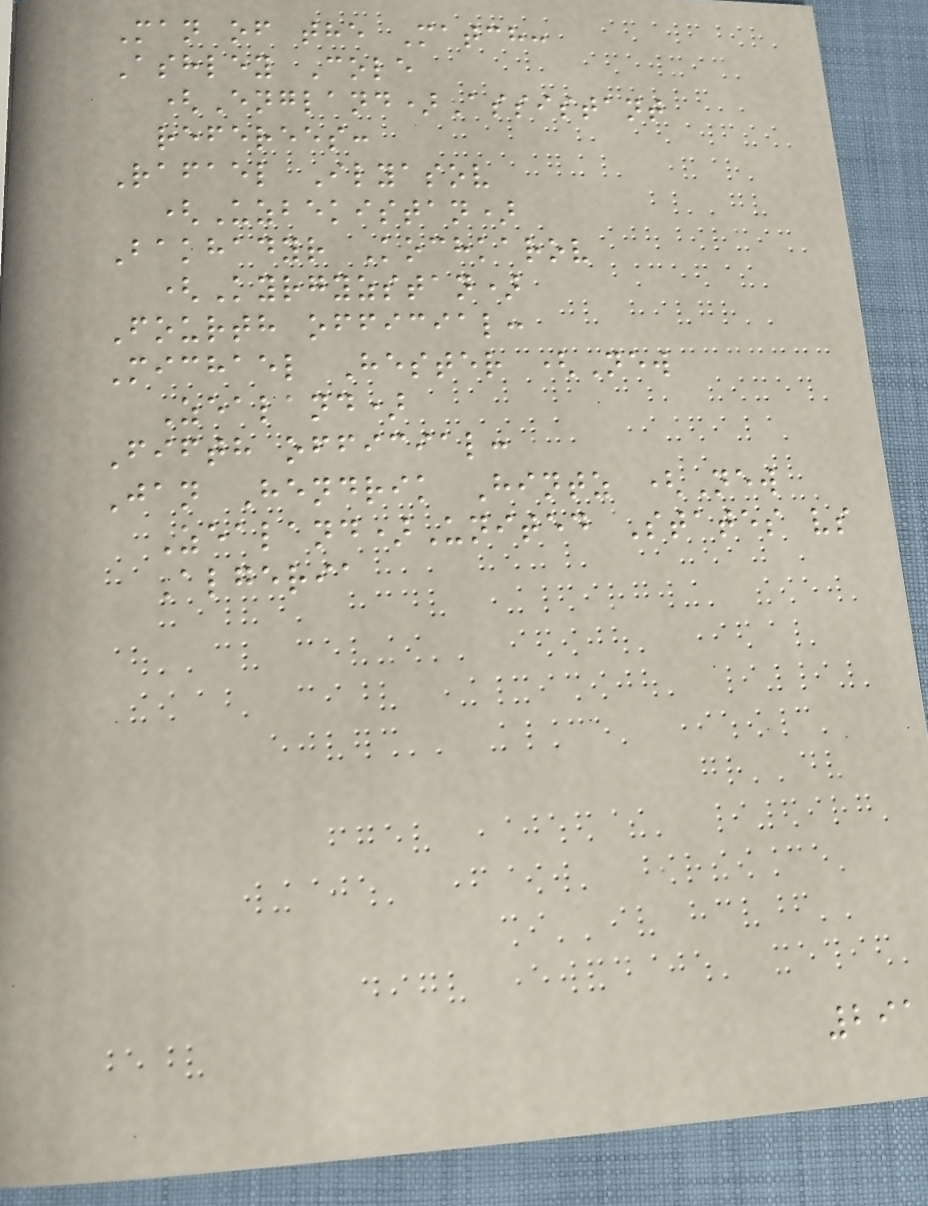Man of the Match:
Ashley Cole
(England)Assistant
referees:
Rafael Ilyasov
(Uzbekistan)
Bakhadyr Kochkarov
(Kyrgyzstan)
Fourth official:
Michael Hester (New
Zealand)
Fifth official:
Jan Hendrik Hintz (New
Zealand)United States vs
Algeria
291
